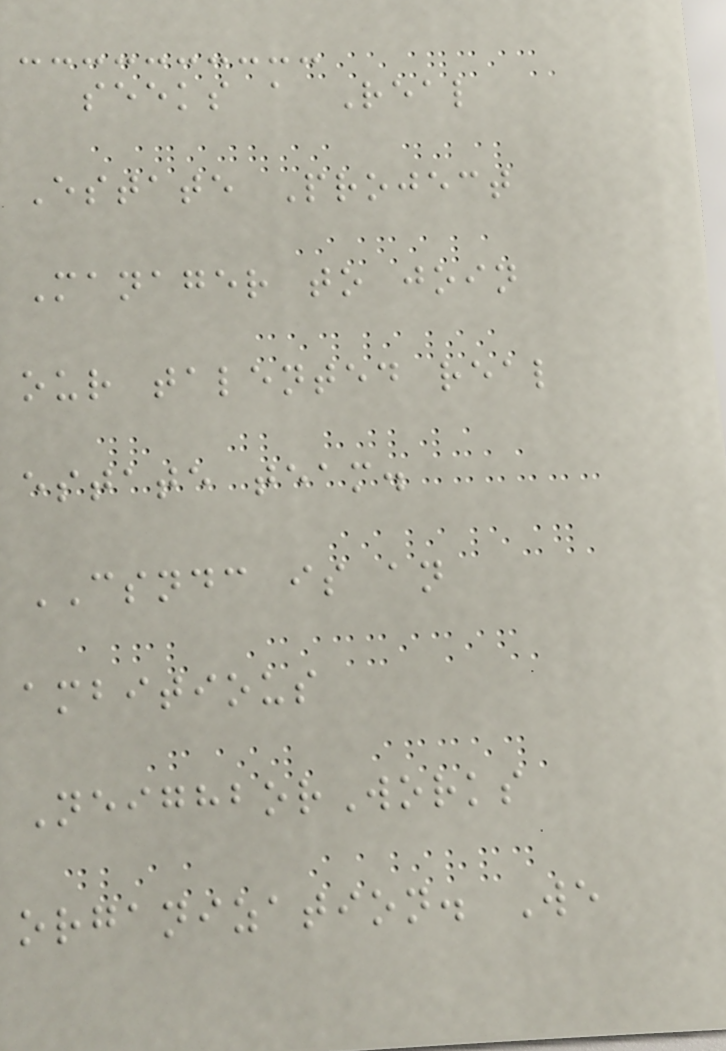seeks a Real
Estate Project
Manager to join
our talented real
estate team.
CSNDC is an
ambitious
NeighborWorks
organization. We
